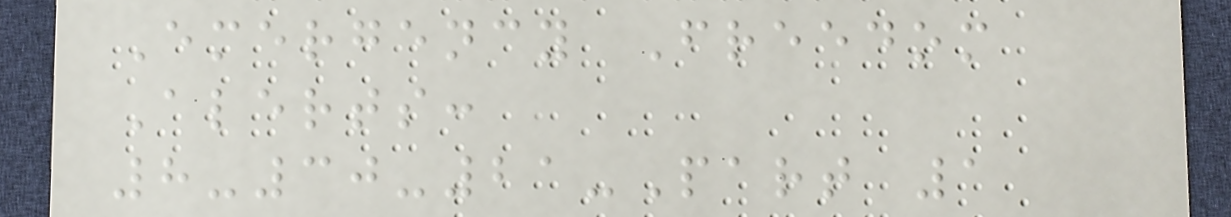Emergency Freedom
Alerts:
8-30-21-Part 1
